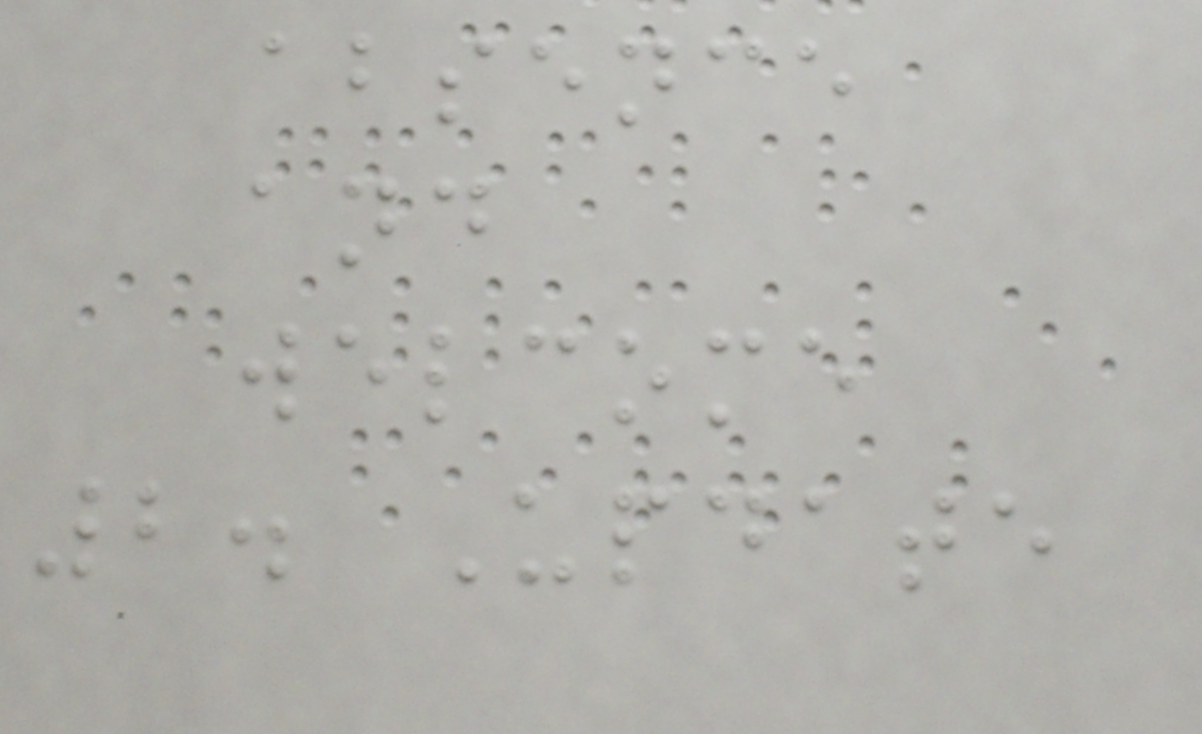absence
and
welcome
2. Update
